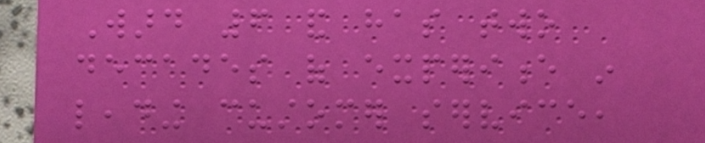Ward 6 and has two
decades of experience in
leading customer service,
